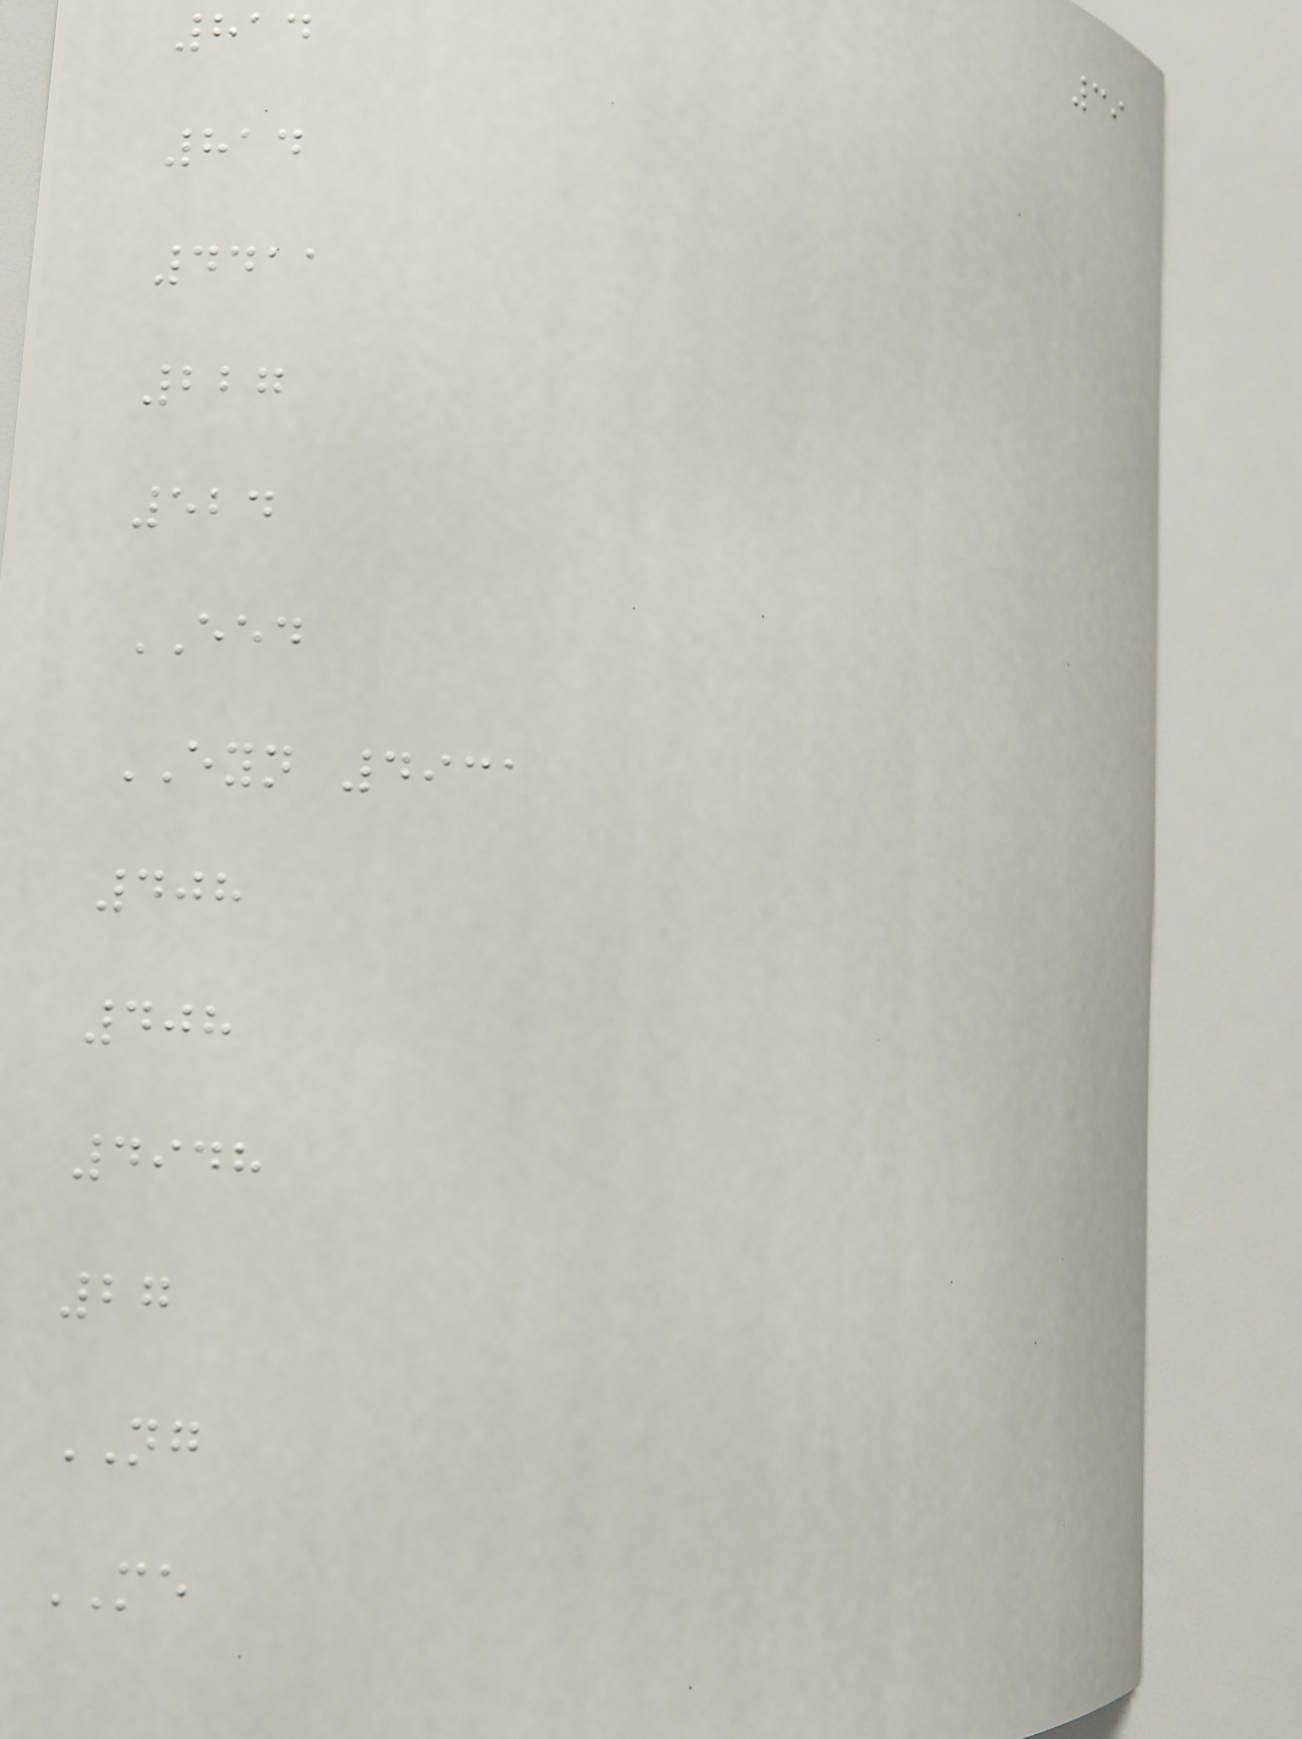39
814
814
4411
227
524
EED
EYN 4931
408
408
4948
27
NG
ME
